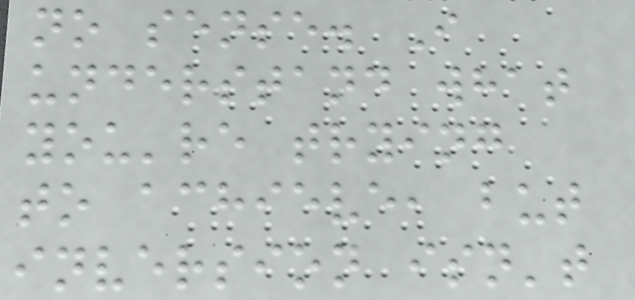no sense. I
understand what
you're trying
to achieve, but
inversion isn't
